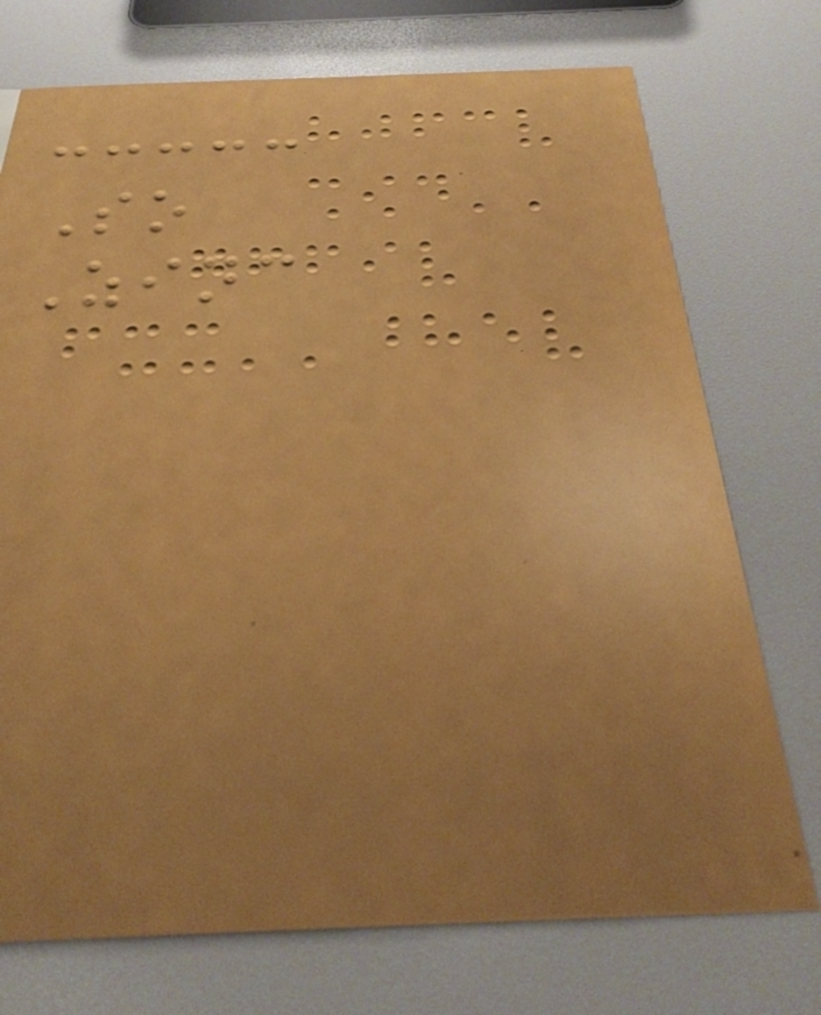So
Zinc
